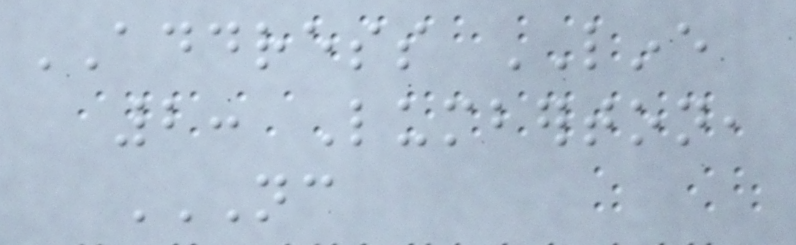ADDRESS LINE
2: Lumberton,
NC
